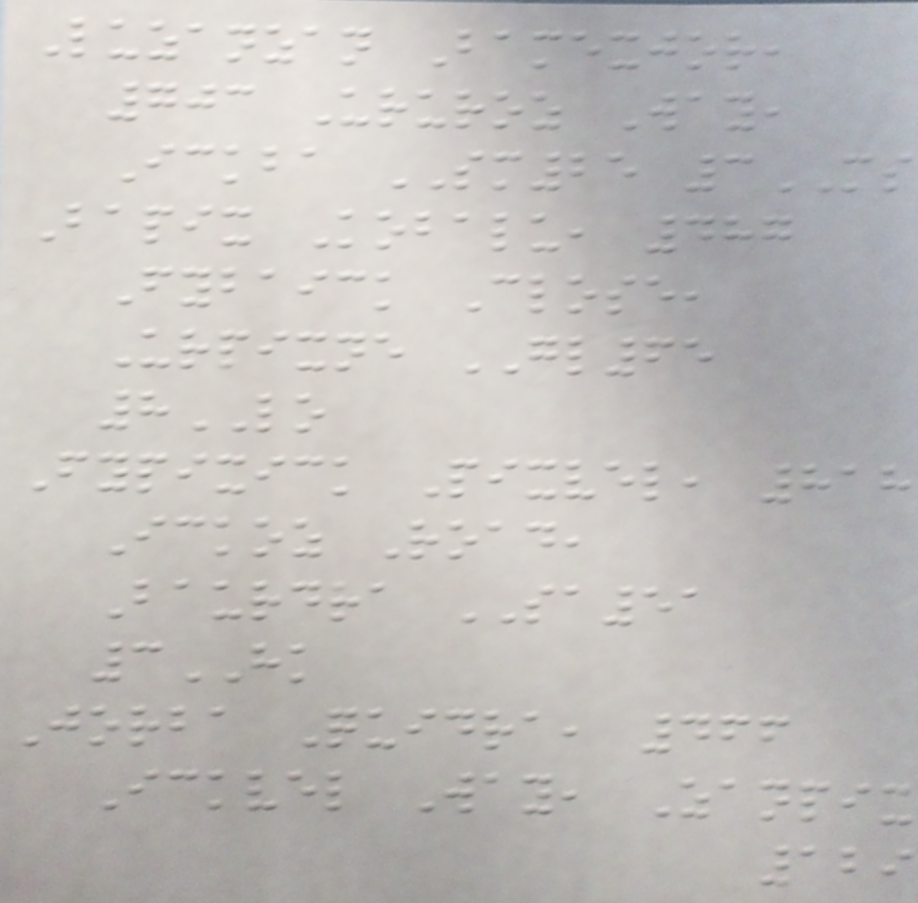Luzanzan Bamexjor,
703 Ururoz Way,
Ickba SM25 3MS
Bapix Kobalu, 487
Fybaick Close,
Urpixne GL65
8LO
Fypixick Pixvel, 818
Ickoz Road,
Baurdra SA51
3HK
Jorba Quidra, 466
Ickvel Way, Zanpix
129
